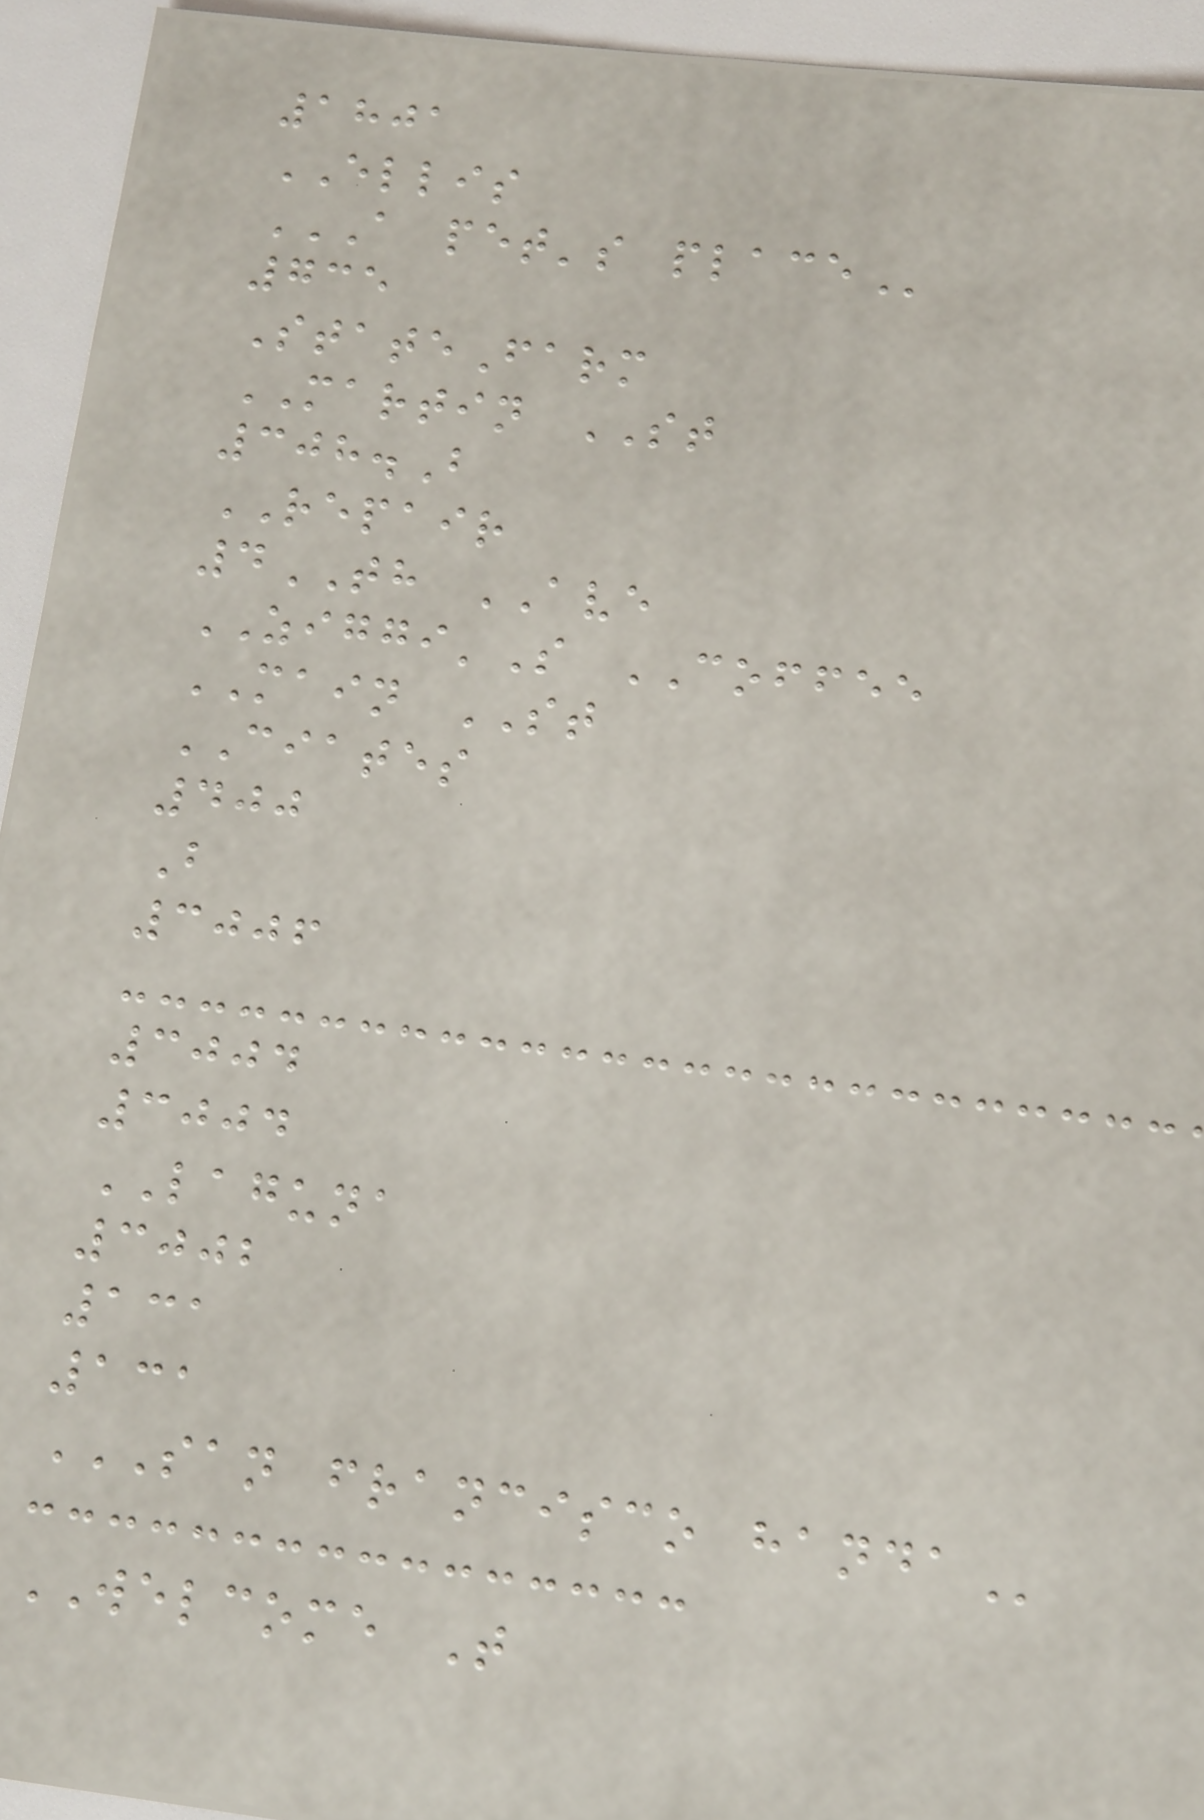1801
ELLIS
A PET'S PLACE
735
StateFarm
MARTIN ST
308.B
REPAIR
4TH AVE
ZIGGI'S COFFEE
MAIN ST
CIATES
400
B
3006
3004
3004
LAGUNA
3002
131
131
SAN FRANCISCO HANDA
WELCOME T
